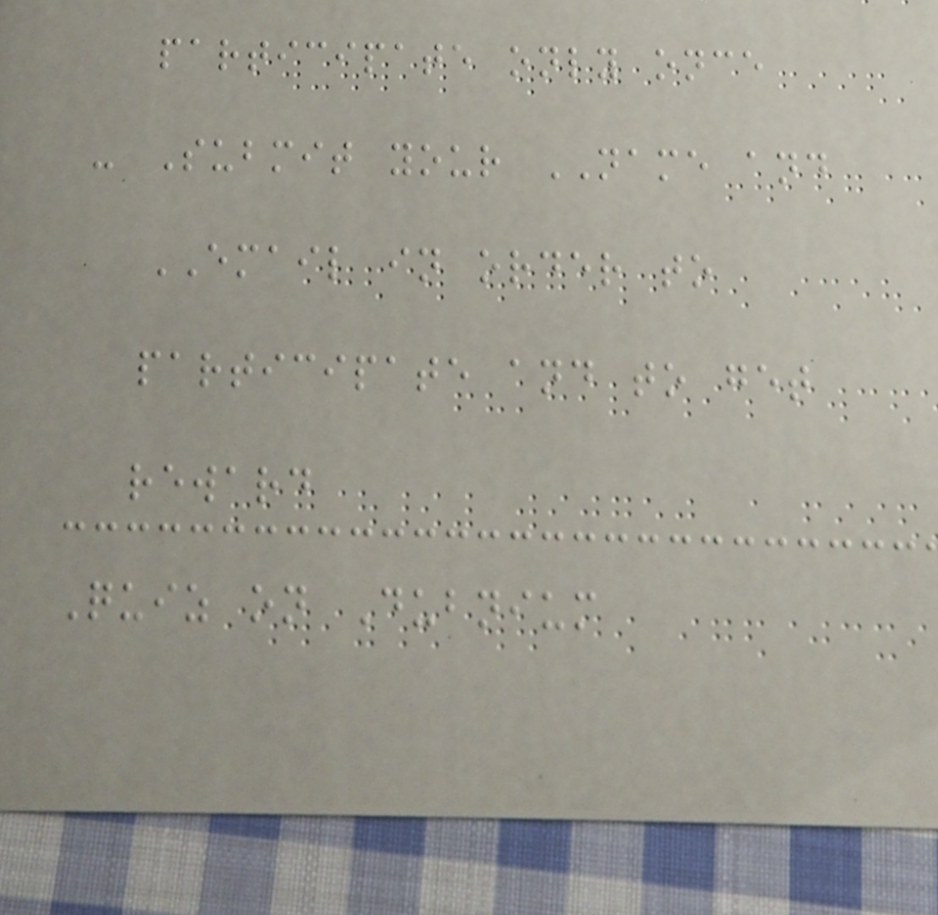participate only once
- Submit your NAME and
EMAIL in order to
participate and to get
reward
Quiz on Dubnium
